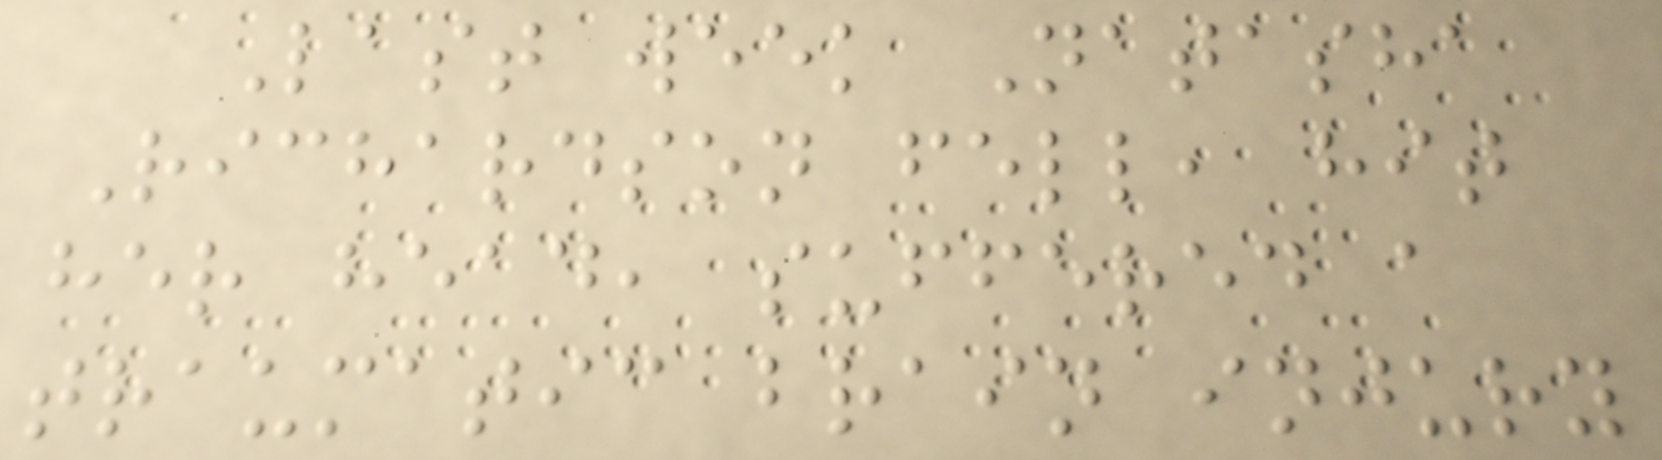Last week Natasha
Richardson fell, hit
her head, suffered a
traumatic brain injury
